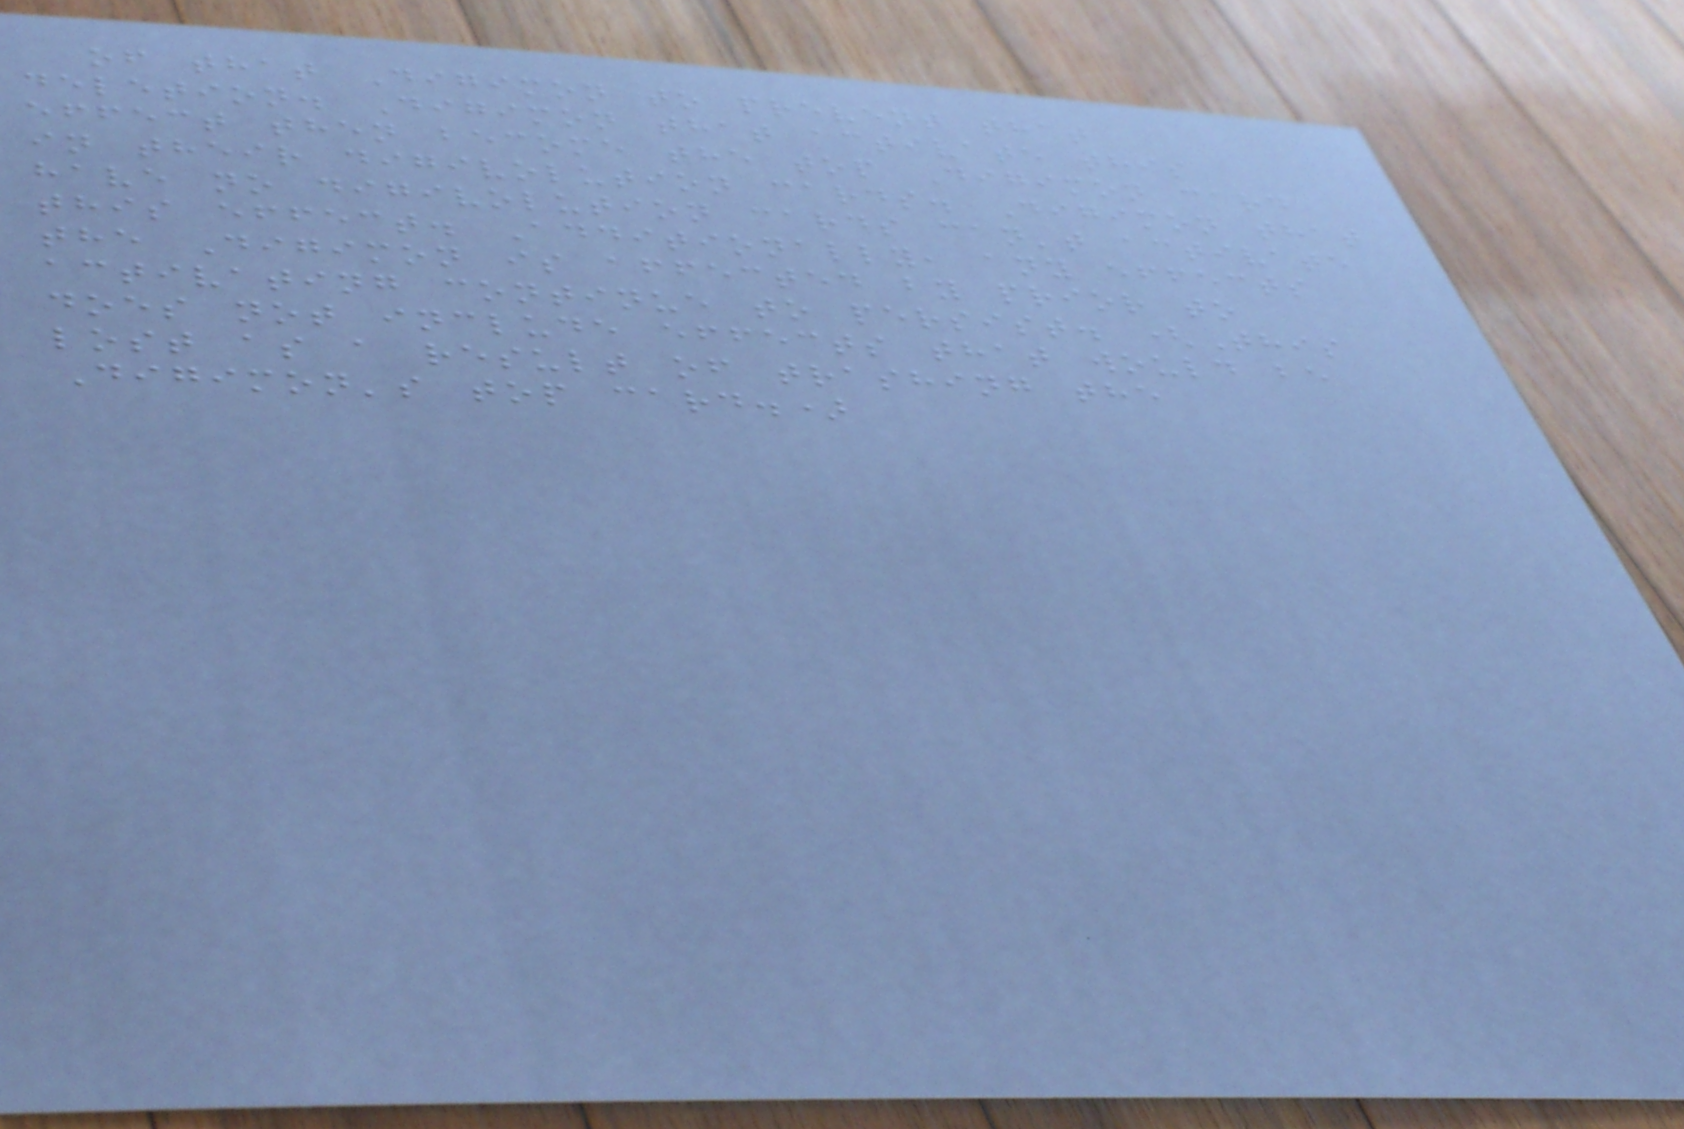of that Digimon to prevent that
deletion. Digimon that activate this
effect then become the top Digimon card
in their digivolution cards. Digimon that
have no digivolution cards can't activate
this effect. Additionally, any effects
the Digimon is affected by prior to
activating continue to persist. (This
does not include effects that would be
lost as a result of trashing the
Digimon's top card.)
